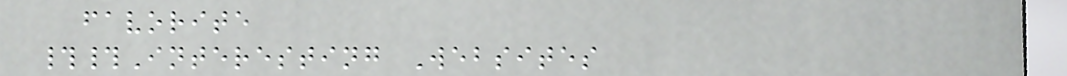favorite
##Interesting Websites
